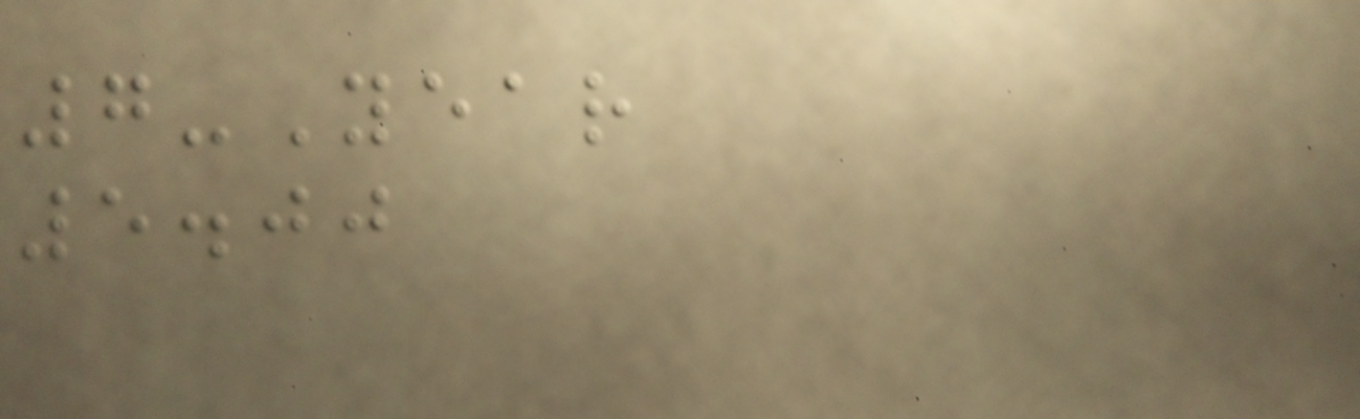7-Year
5.00
